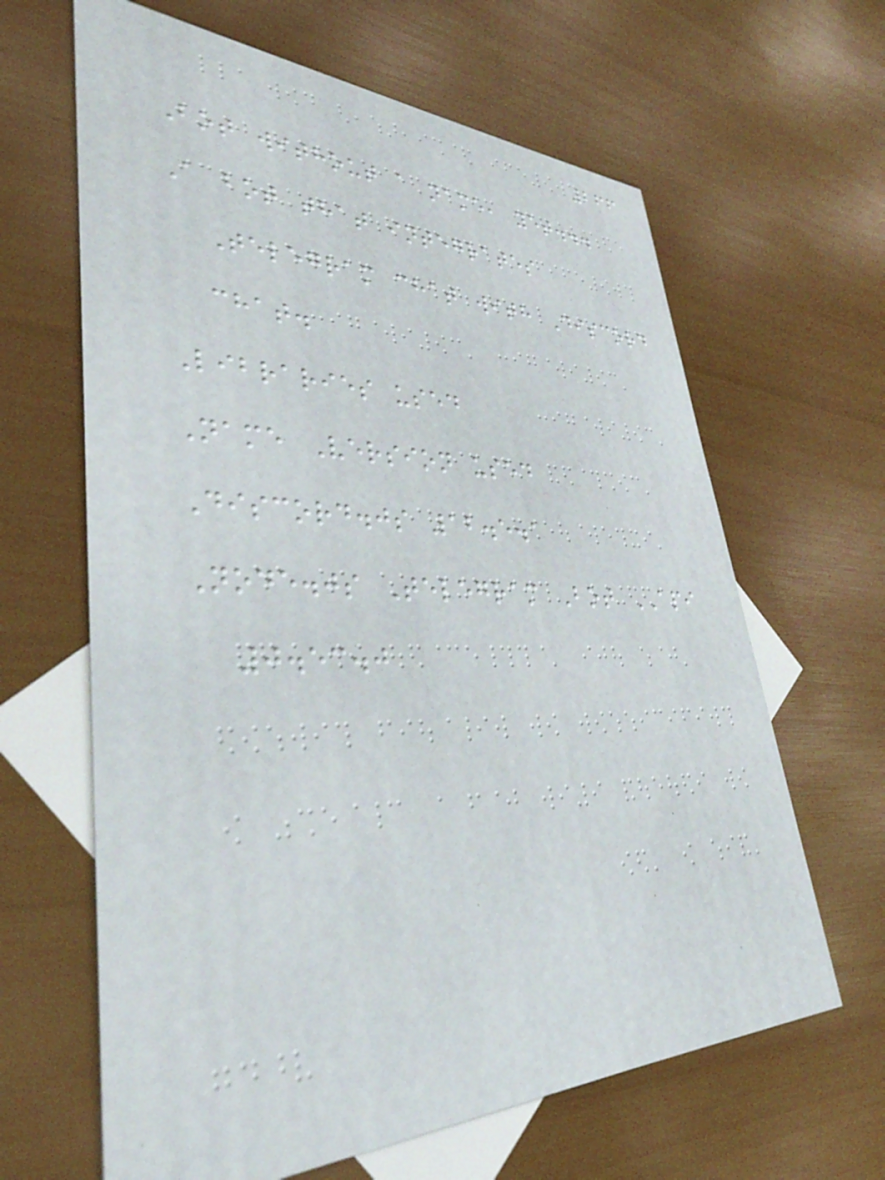266
Bot without a name, yet...
A bot that integrates
Telegram chat with Discord
chat.
Libraries used
Name Version used
Discord.js 12.5.1
Node.js Telegram Bot API
0.53.0
